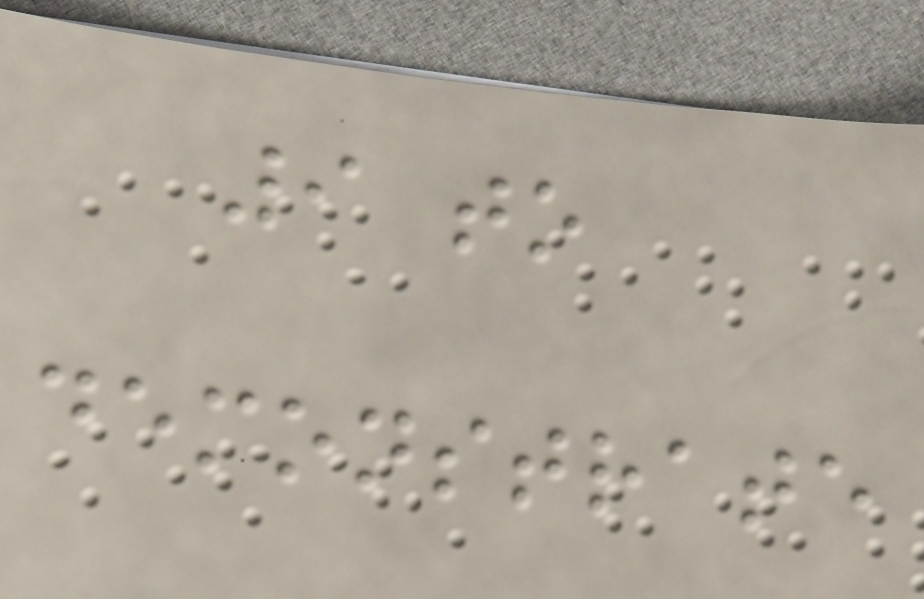9 to
demonstrate
